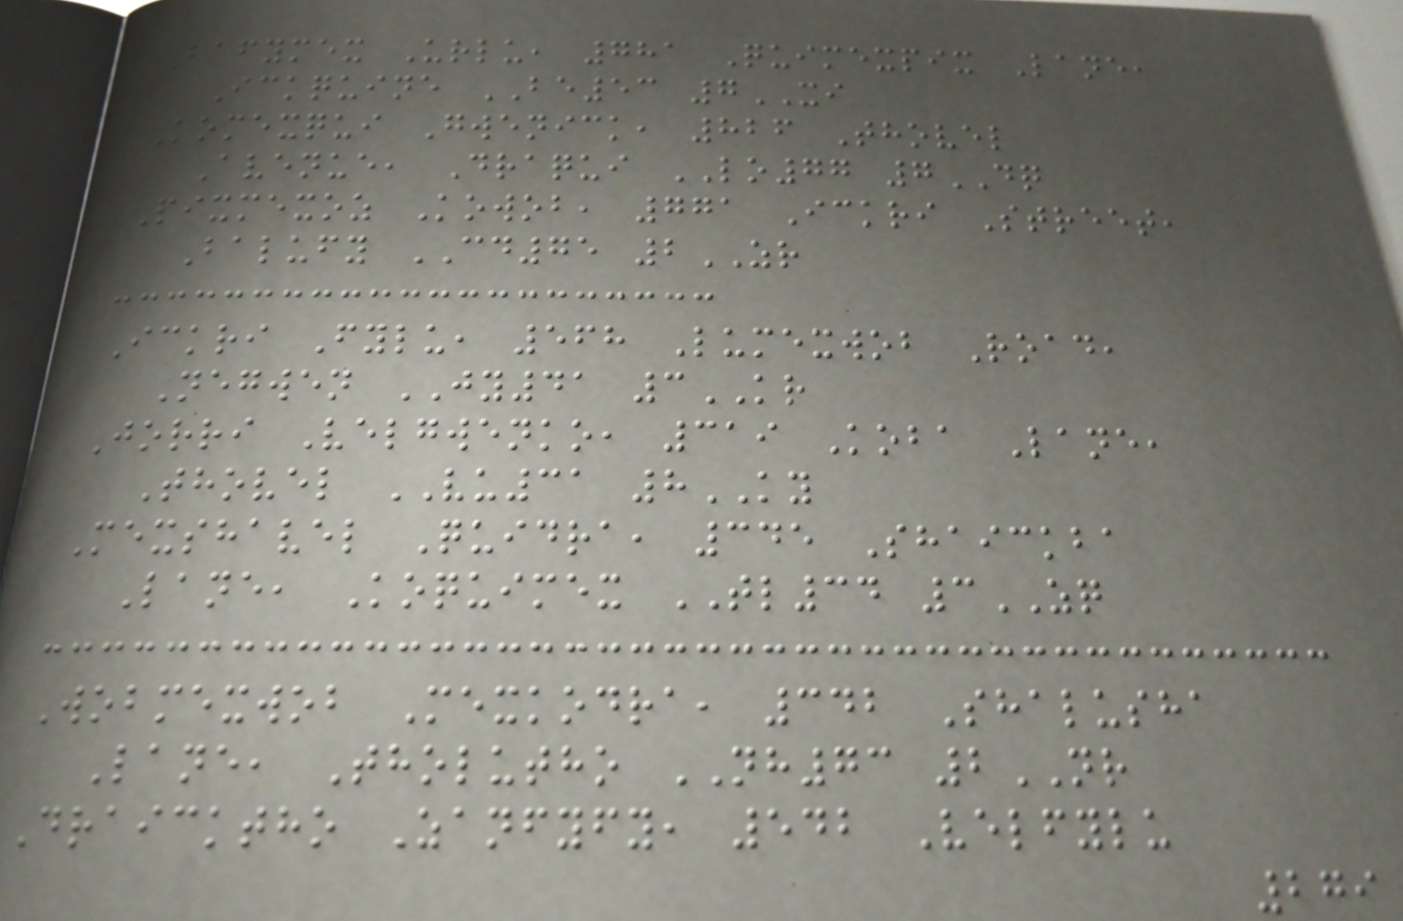Bafymex Urlu, 781 Quimexpix Lane,
Ickquine BE53 7XI
Komexqui Gwenick, 826 Thovel
Avenue, Draqui LO77 7DQ
Pixmexoz Kowob, 771 Ickri Street,
Balufy CD75 2ZR
Ickri Fylu, 568 Lumexwob Road,
Negwen JY41 3KR
Jorri Velgwenko, 319 Koba Lane,
Thovel VU31 8KY
Mexshavel Quidra, 345 Shaickba
Lane, Koquimex TL34 3ZQ
Wobmexwob Mexkodra, 342 Shalusha
Lane, Tholutho NH73 2NR
Draicktho Zanfyfy, 542 Velfylu
279
